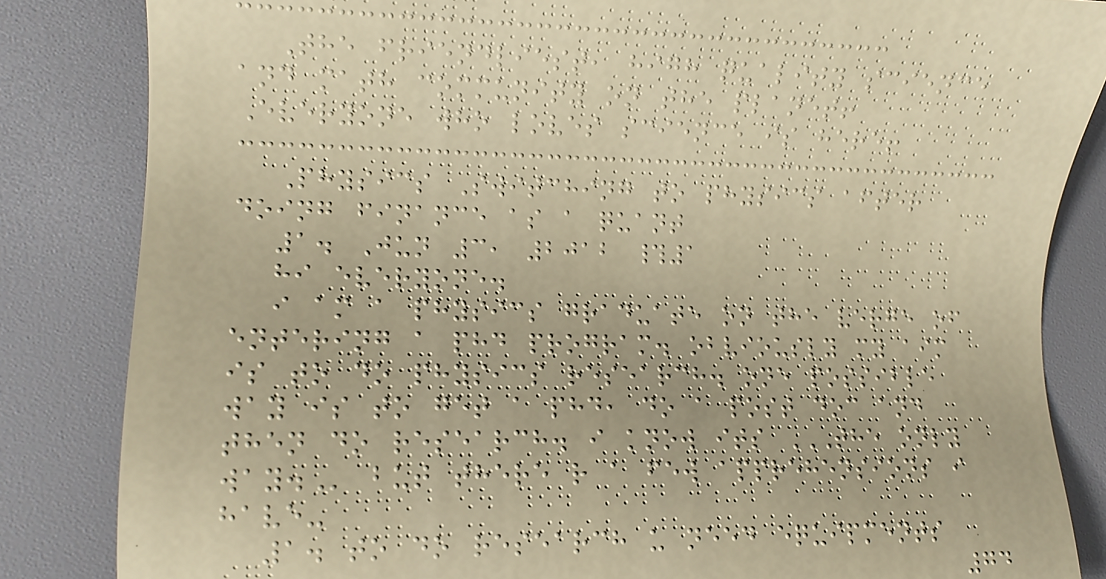The friendliest, high quality science
and math community on the planet!
Everyone who loves science is here!
Physics Switching to physics after
doing finance as a quant
1. Jun 3, 2012 #1
hi everyone.
i am a physics graduate on the verge of
entering a phd program. obviously my aim
is to do physics research. one possible
way is to get a phd, do a post doc and
then do research. i know its THE ONLY
WAY. but there r a few apprehensions i
have-
1. to do research u need equipments
74
